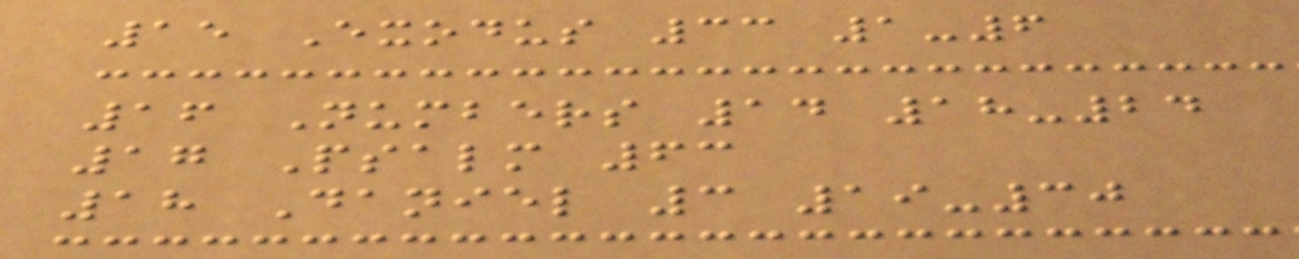15 Exodus 33 1-6
16 Numbers 14 18-24
17 Psalm 63
18 Daniel 3 19-30
